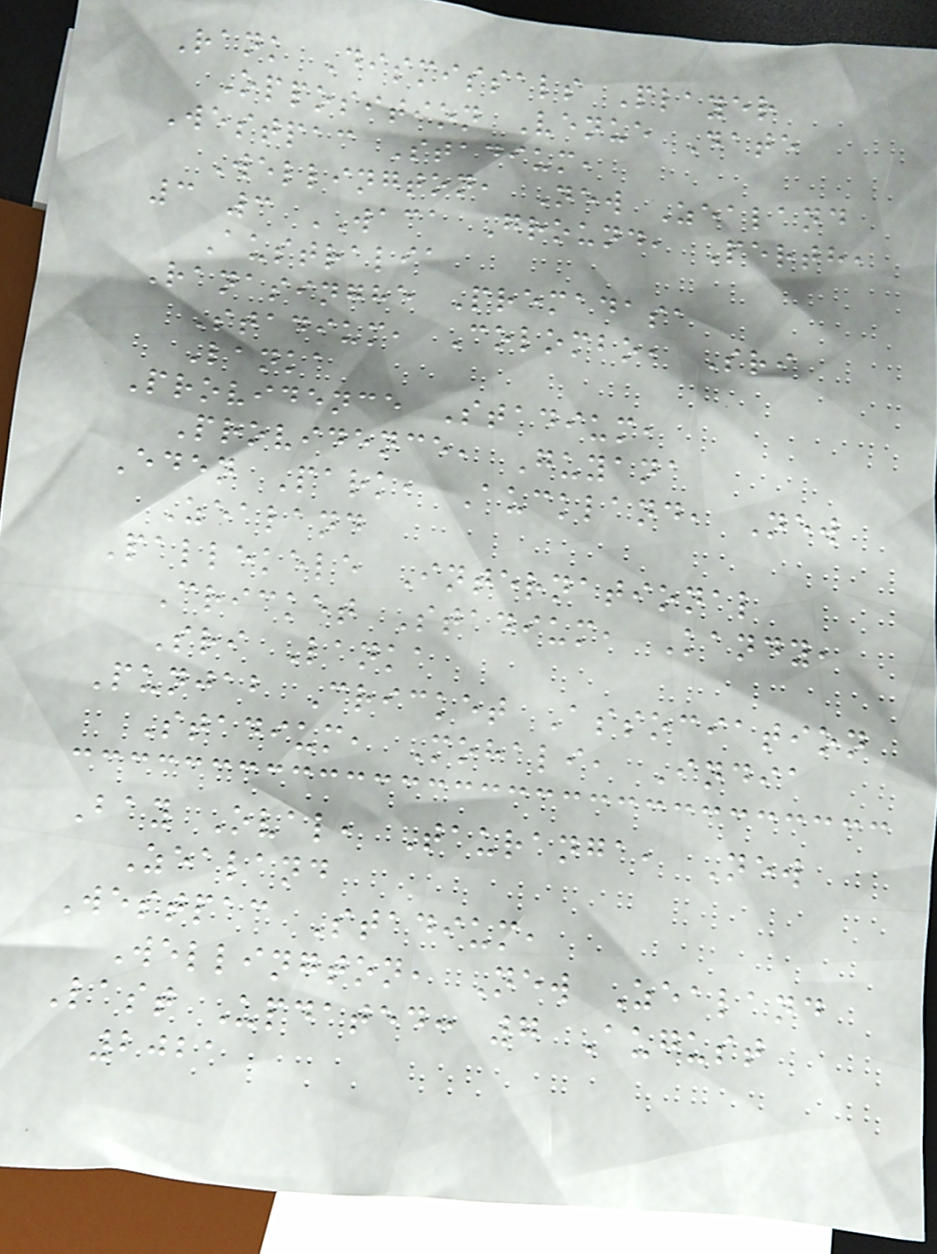Rank Dismissals Player
Opposition Venue Date
Westpac Stadium,
Wellington, New Zealand
3 3 WACA Ground, Perth,
Australia
Ranasinghe Premadasa
Stadium, Colombo, Sri
Lanka
Providence Stadium,
Providence, Guyana
Eden Park, Auckland, New
Zealand
Pallekele International
Cricket Stadium, Kandy,
Sri Lanka
Punjab Cricket Association
Stadium, Mohali, India
Bay Oval, Tauranga, New
Zealand
Westpac Stadium,
Wellington, New Zealand
Last Updated: 7 August
2021
